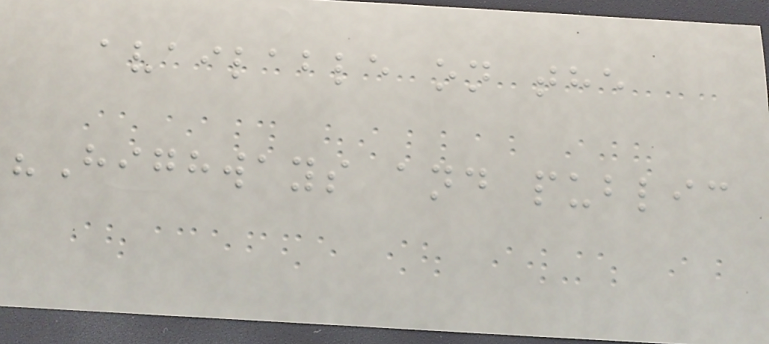available on the
"Highways and public
